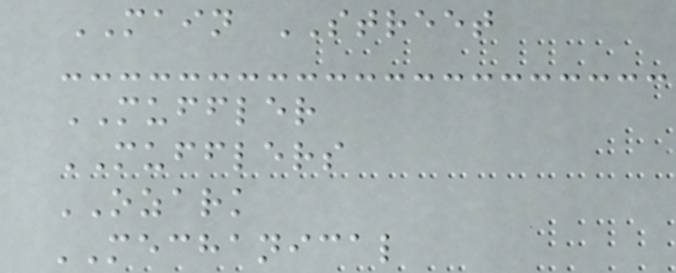MAIN STREET
MUFFLER
MUFFLERS
OZARK
MECHANICAL
